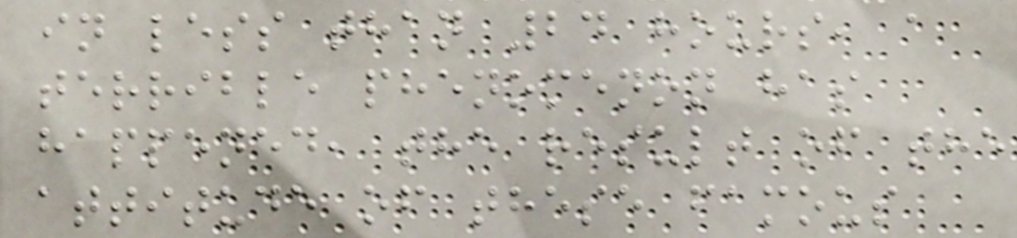in less than 24 hours, a
terrible phenomenon has
happened, the result of the
attitude of these famous
